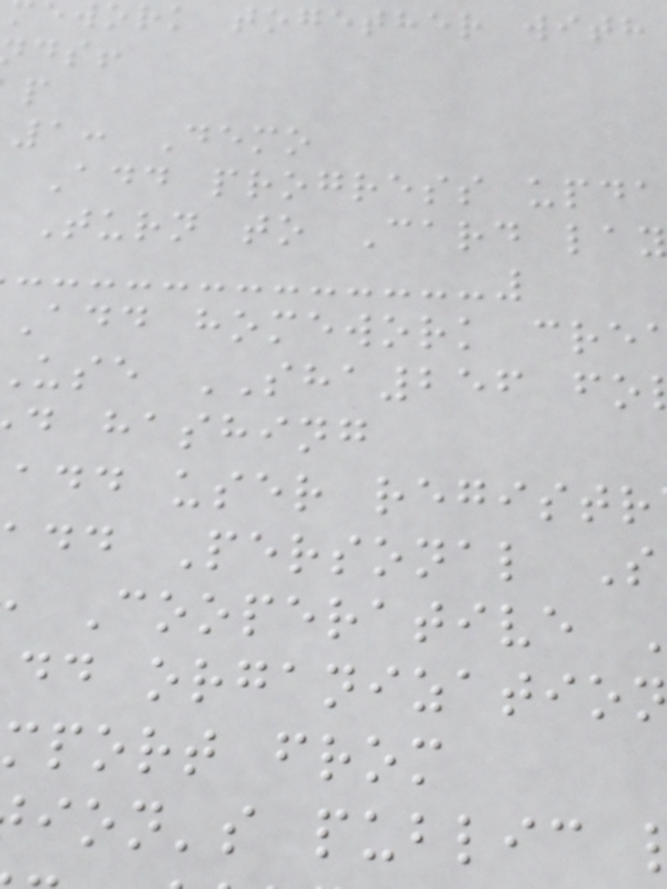work together with
1: Demo
Add progress upda
Turn to Card lay
Add homework cre
use SHA256 fo
d hashing
add user registr
dd Personal S
Cooperative
dd organizatio
mport from
ion's public
